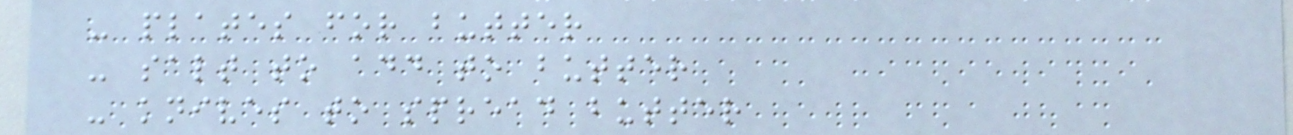- plates for butter
- salt to add to butter
- knives to spread butter
